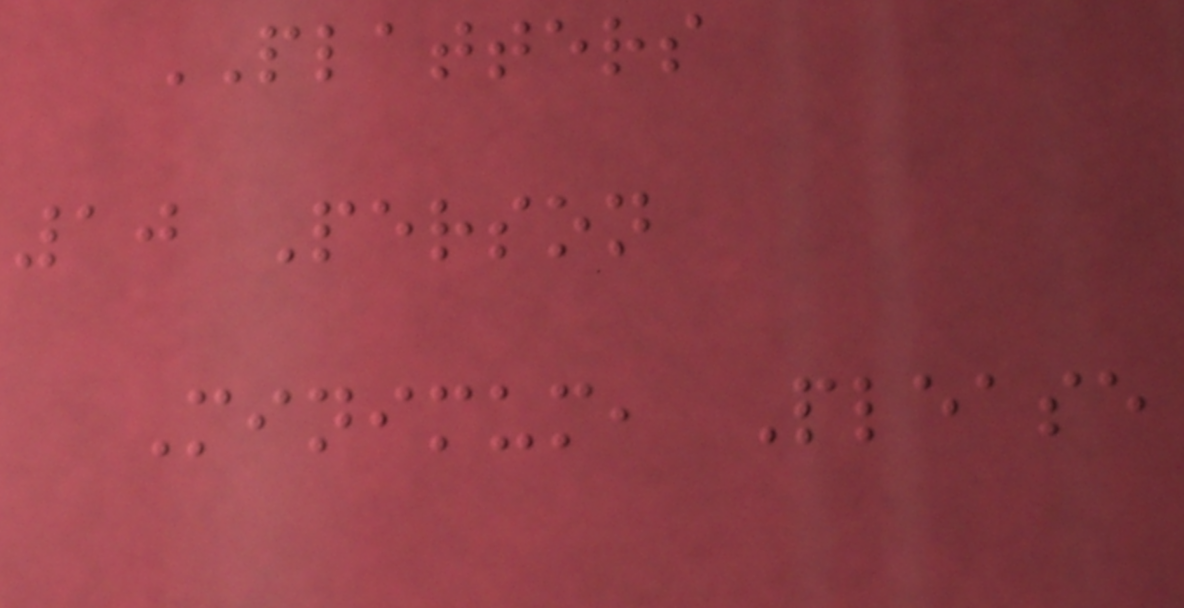PLATTERS
10 Person
Minimum, Please
